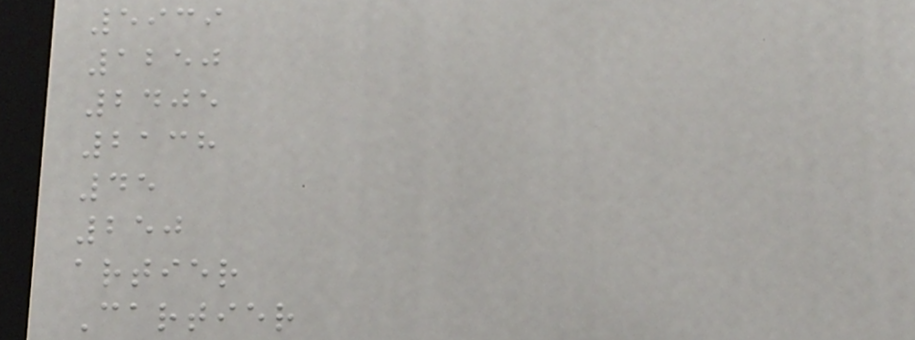5939
1250
2405
2138
45
250
artier
Cartier
